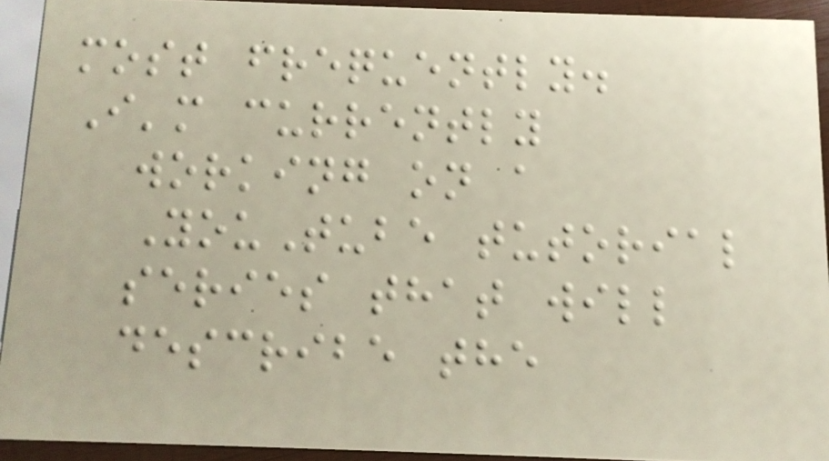most frequently.
I'm currently
working on a
YouTube tutorial
series that will
describe the
